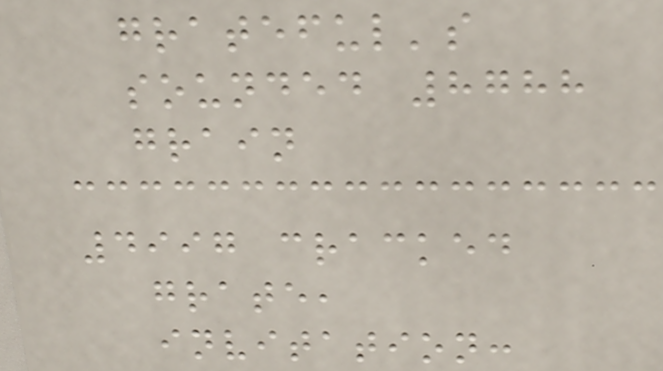grateful's
sounded 8788
grain
4997 cracked
grate,
invitation:
